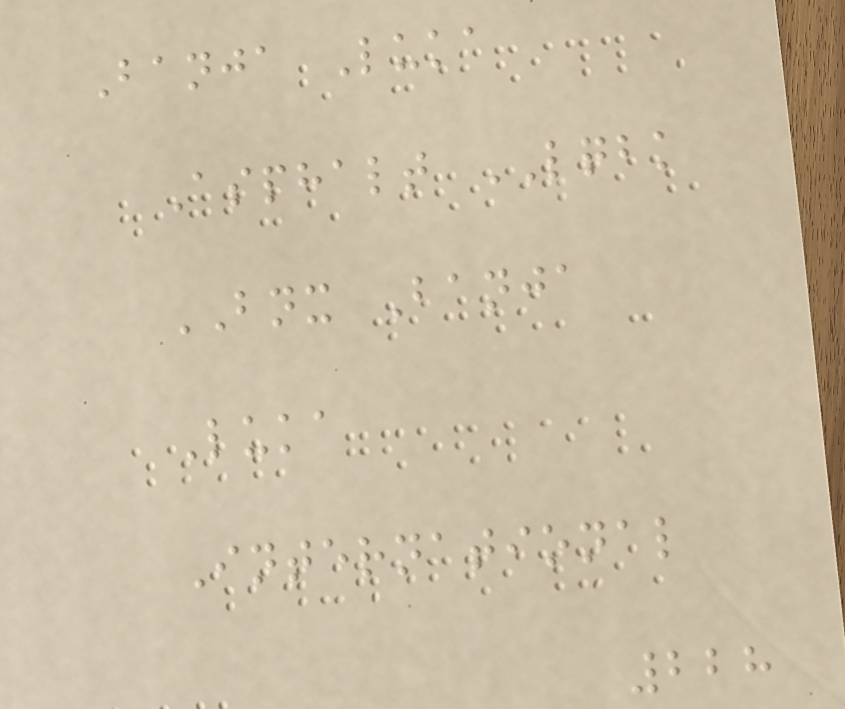Banja Luka
Asphalt LQBK
BNX Banja
Luka
International
228
